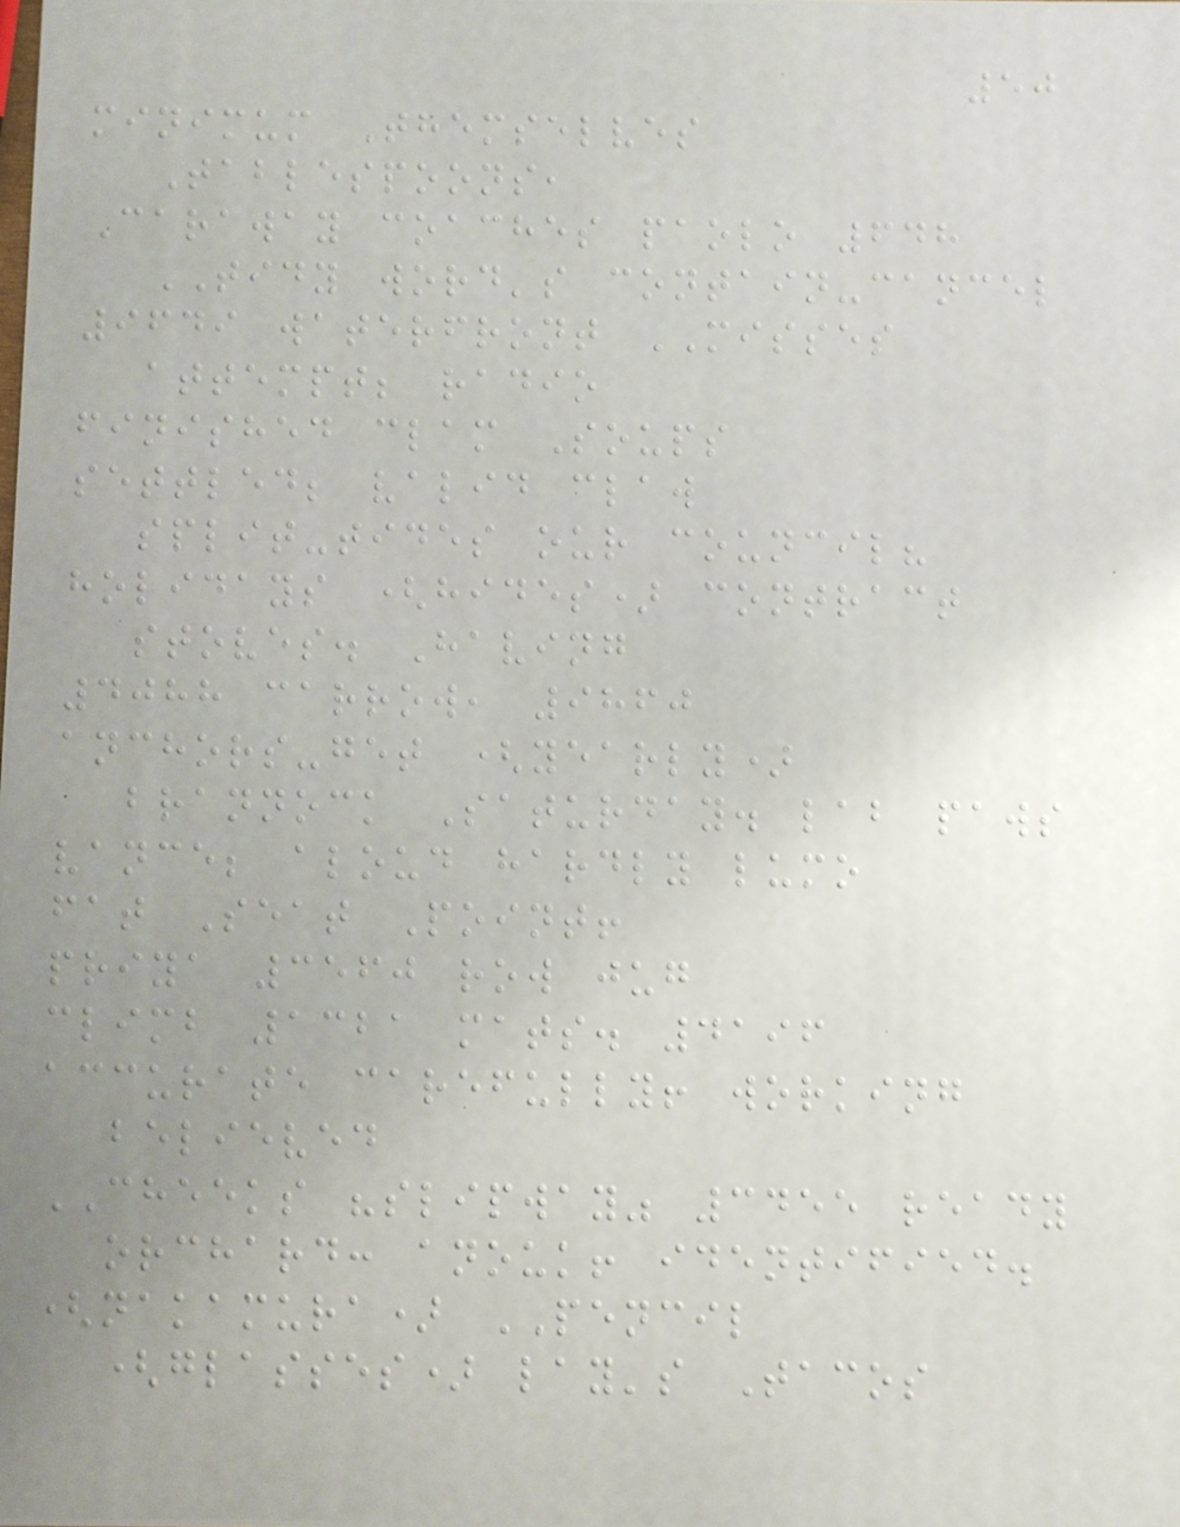50
minimum Themselves
Tablespoons,
Caraway coaches paolo 648
TIDY word's contain-cancel
9649 waterfront MISSES
attempt; radio
finished clam Soups
settled; valid claw
split-tides our council?
holidays (hides) contract
stoves. Having
4088 carrow, 9860
anchors-get (yearly)
brannock Saturday. lab paws
vance; aloud hardly lumo
fat Seat Point!
priya 3560 row jug
climb 1321 mats. 4196
accurate carefully! working
believed
CHEEKS "slipway" 3455 ready
orchard: anouk! identified.
(nakamura) PENCIL
(glasses) lay's Tacos
